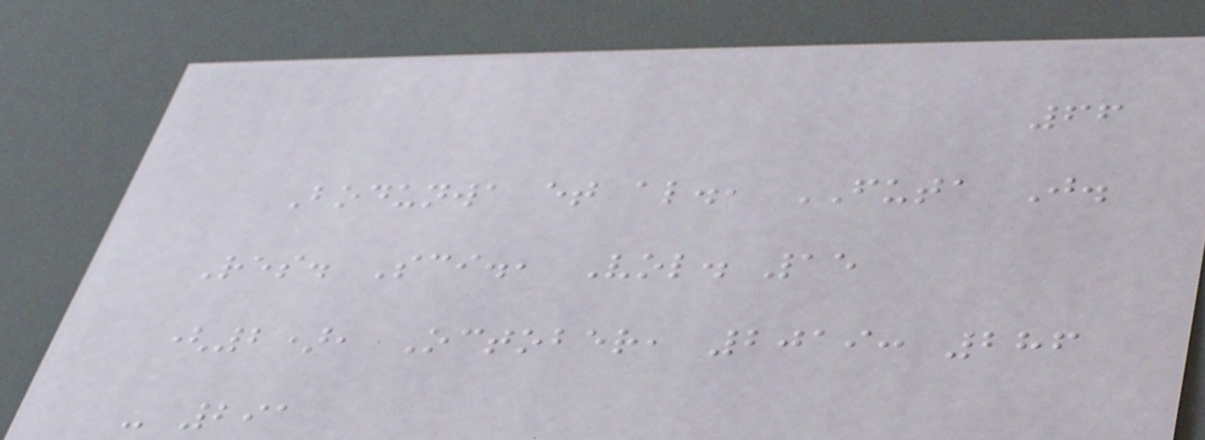66
Bodunwa et al., FUTA J.
Res. Sci., Vol. 15
(2), October, 2019: 286
- 291
